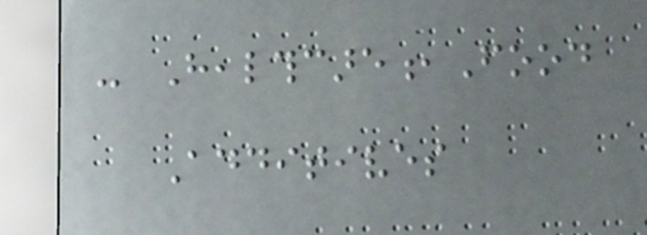- Healthcare,Food
Additives
